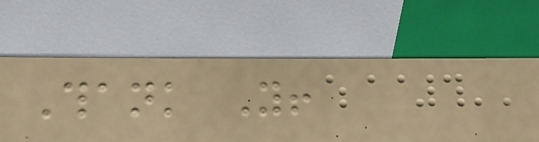Thank You!
